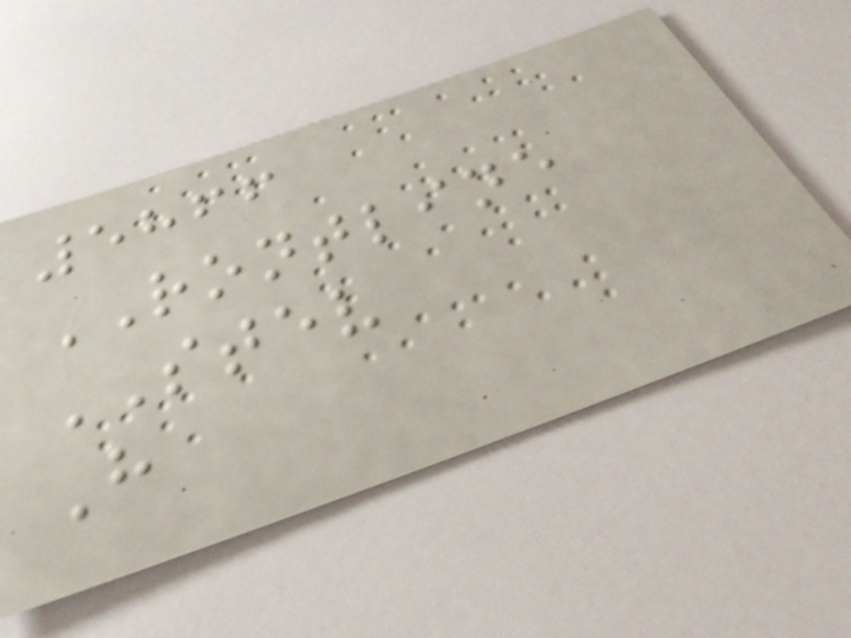5866
RONTLINE
STEV
H
